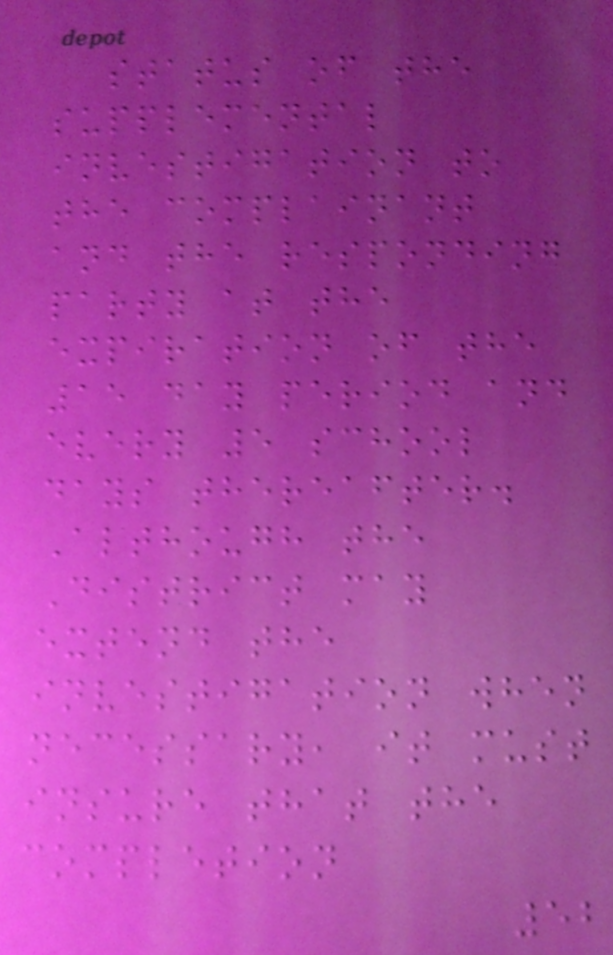status of the
supplemental
investigation to
the complainant
and the responding
party at the
expiration of the
15 day period and
every 5 school
days thereafter.
Although the
District may
extend the
investigation when
necessary, it must
insure that the
completion
52
